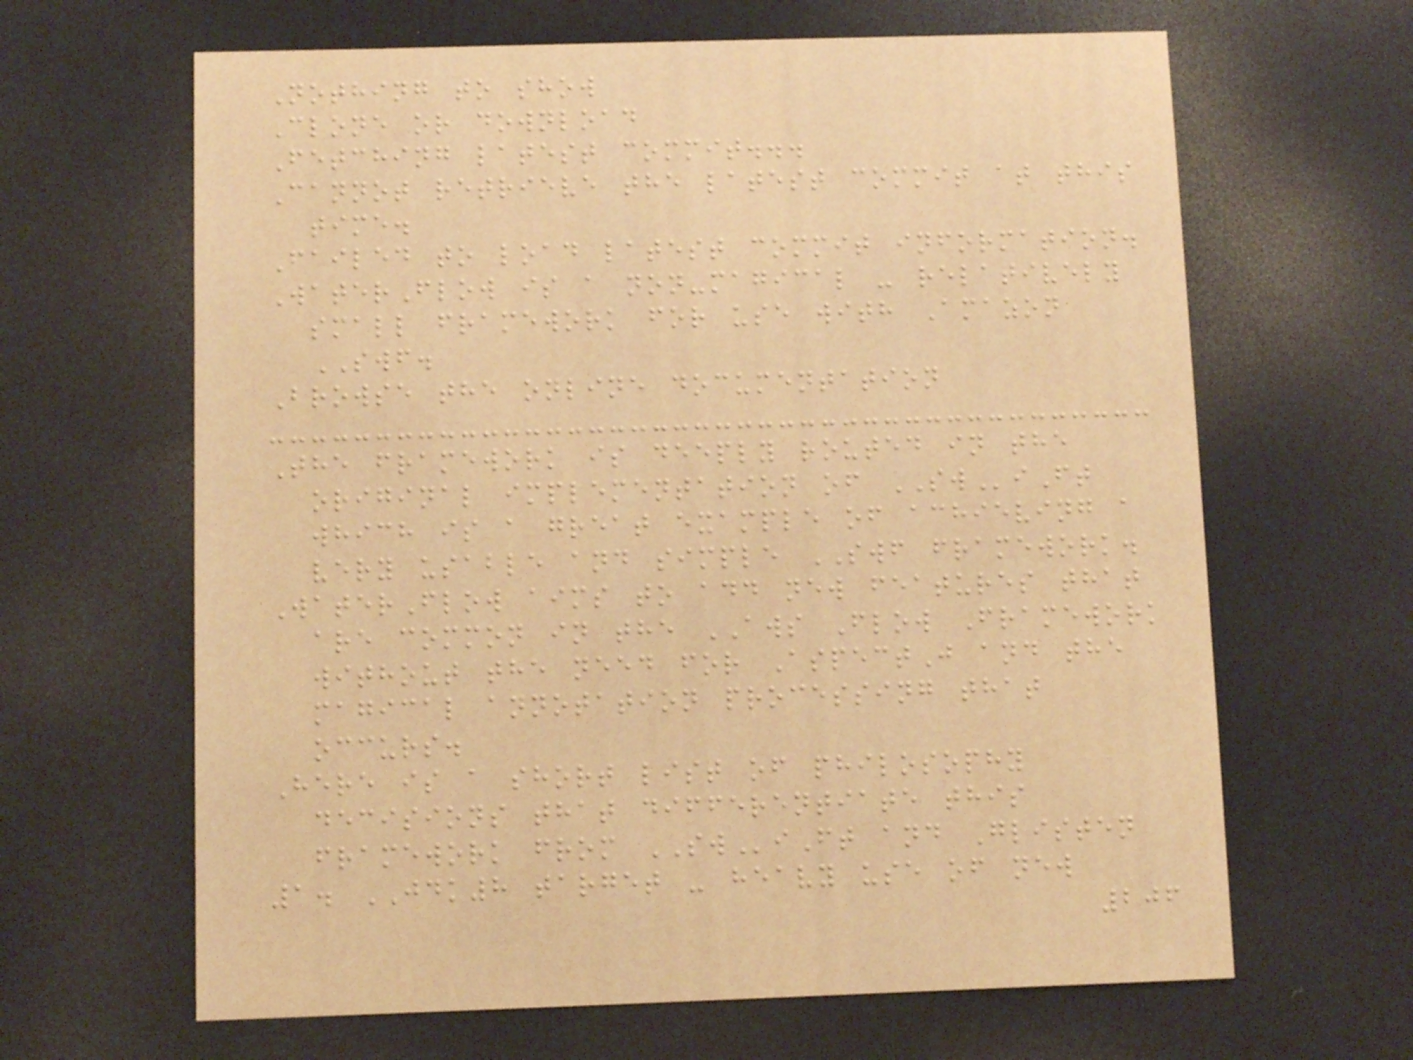Nothing to show
Clone or download
Fetching latest commit...
Cannot retrieve the latest commit at this
time.
Failed to load latest commit information.
WaterFlow is a non-magical - relatively
small framework for use with Amazon
SWF.
Browse the online documentation
The framework is deeply routed in the
original implementation of SWiFt
which is a great example of achieving a
very usable and simple SWF framework.
WaterFlow aims to add new features that
are common in the AWS Flow Framework
without the need for AspectJ and the
magical annotation processing that
occurs.
Here is a short list of philosophy
decisions that differentiate this
framework from SWiFt and Glisten
1. JDK8 target - heavy use of new
206
